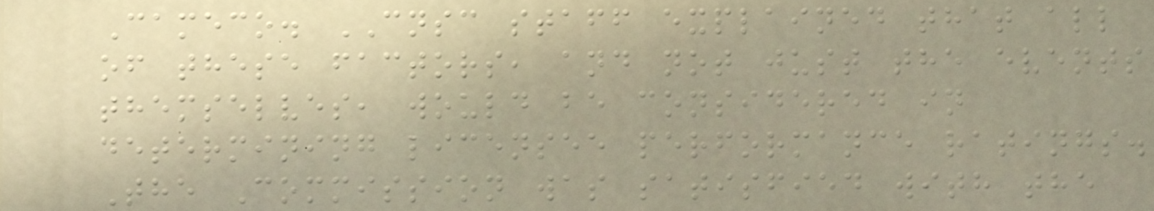Cameco. CNSC staff explained that all
of these factors, and not just the events
themselves, would be considered in
determining licensee performance ratings.
The Commission was satisfied with the
